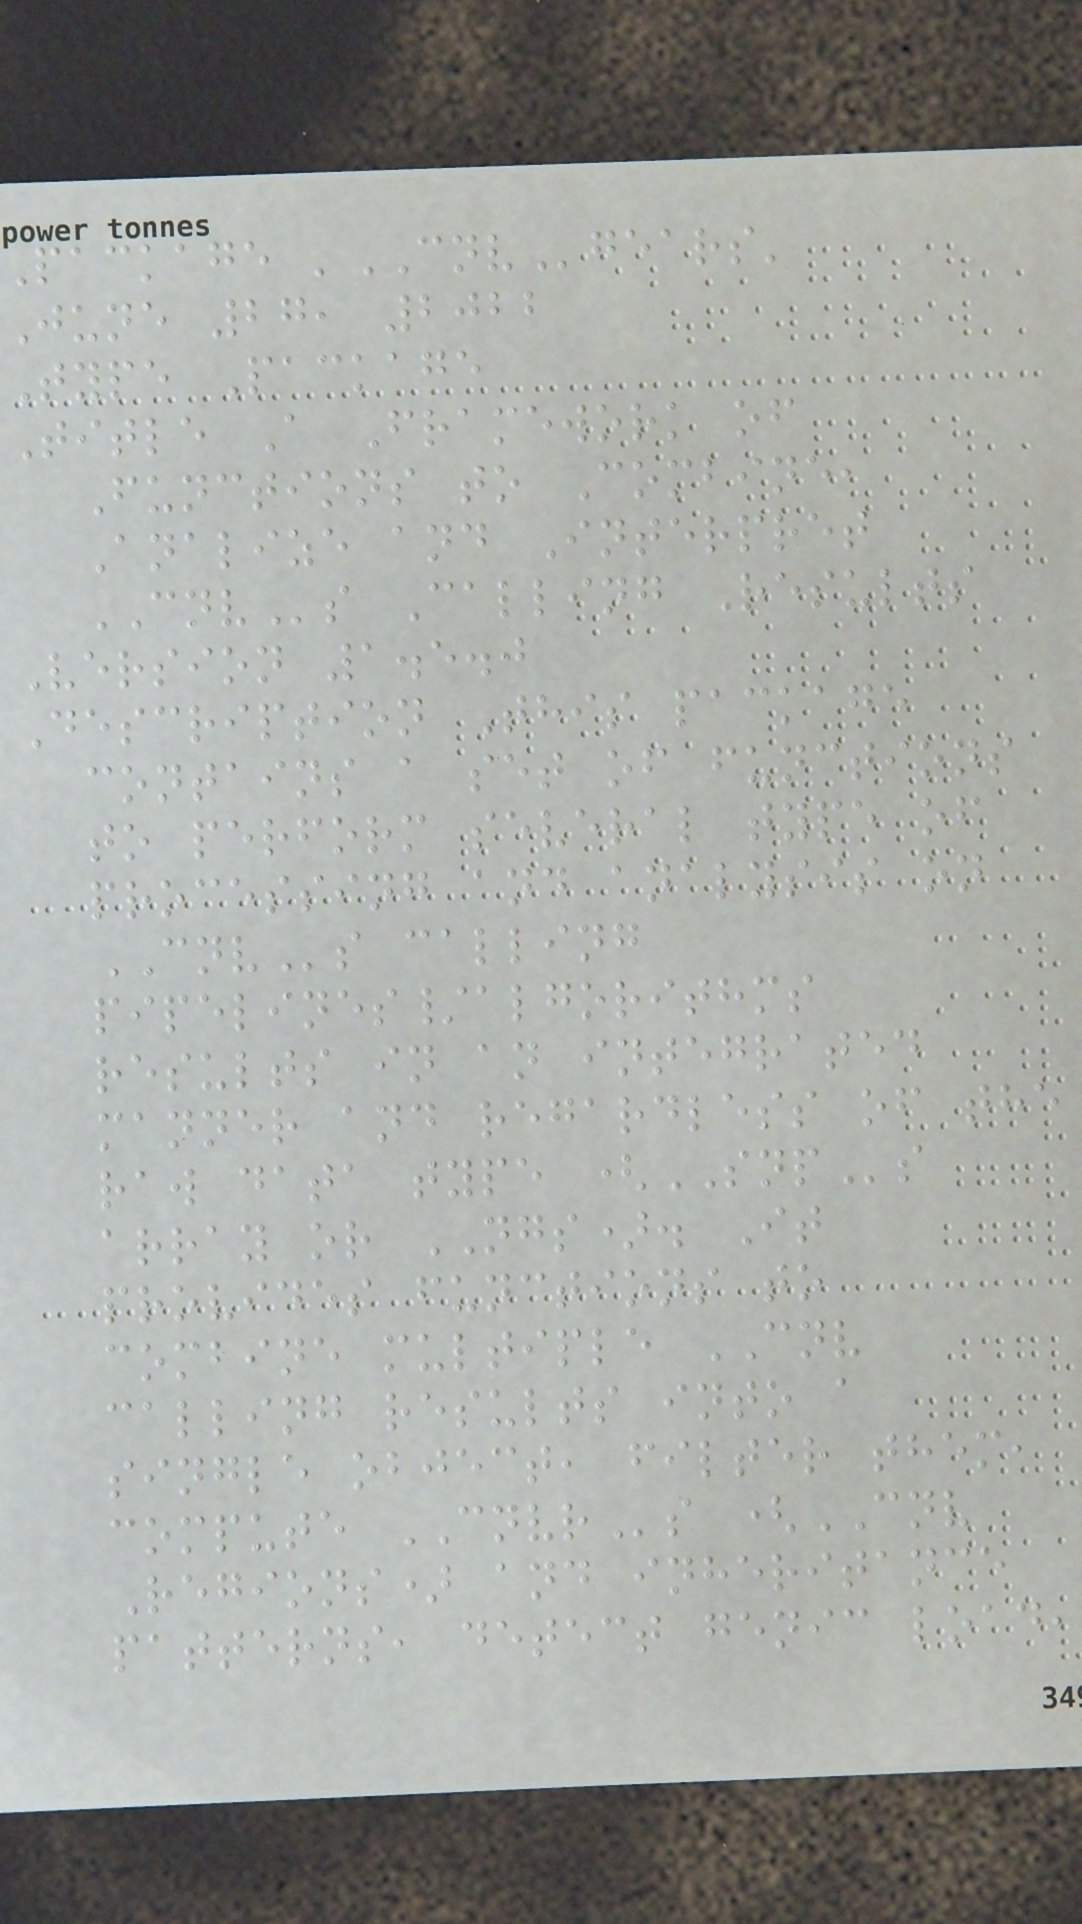package 'CNVgears'
June 27, 2022
Type Package
Title A Framework of
Functions to Combine,
Analize and Interpret
CNVs Calling Results
Version 1.5.0
Description This package
contains a set of functions
to perform several type of
processing and analysis on
CNVs calling
pipelines/algorithms
results in an integrated
manner and regardless of the
raw data type (SNPs
array or NGS). It
provides functions to
combine multiple CNV
calling results into a
single object, filter them,
compute CNVRs (CNV
Regions) and inheritance
patterns, detect genic load,
